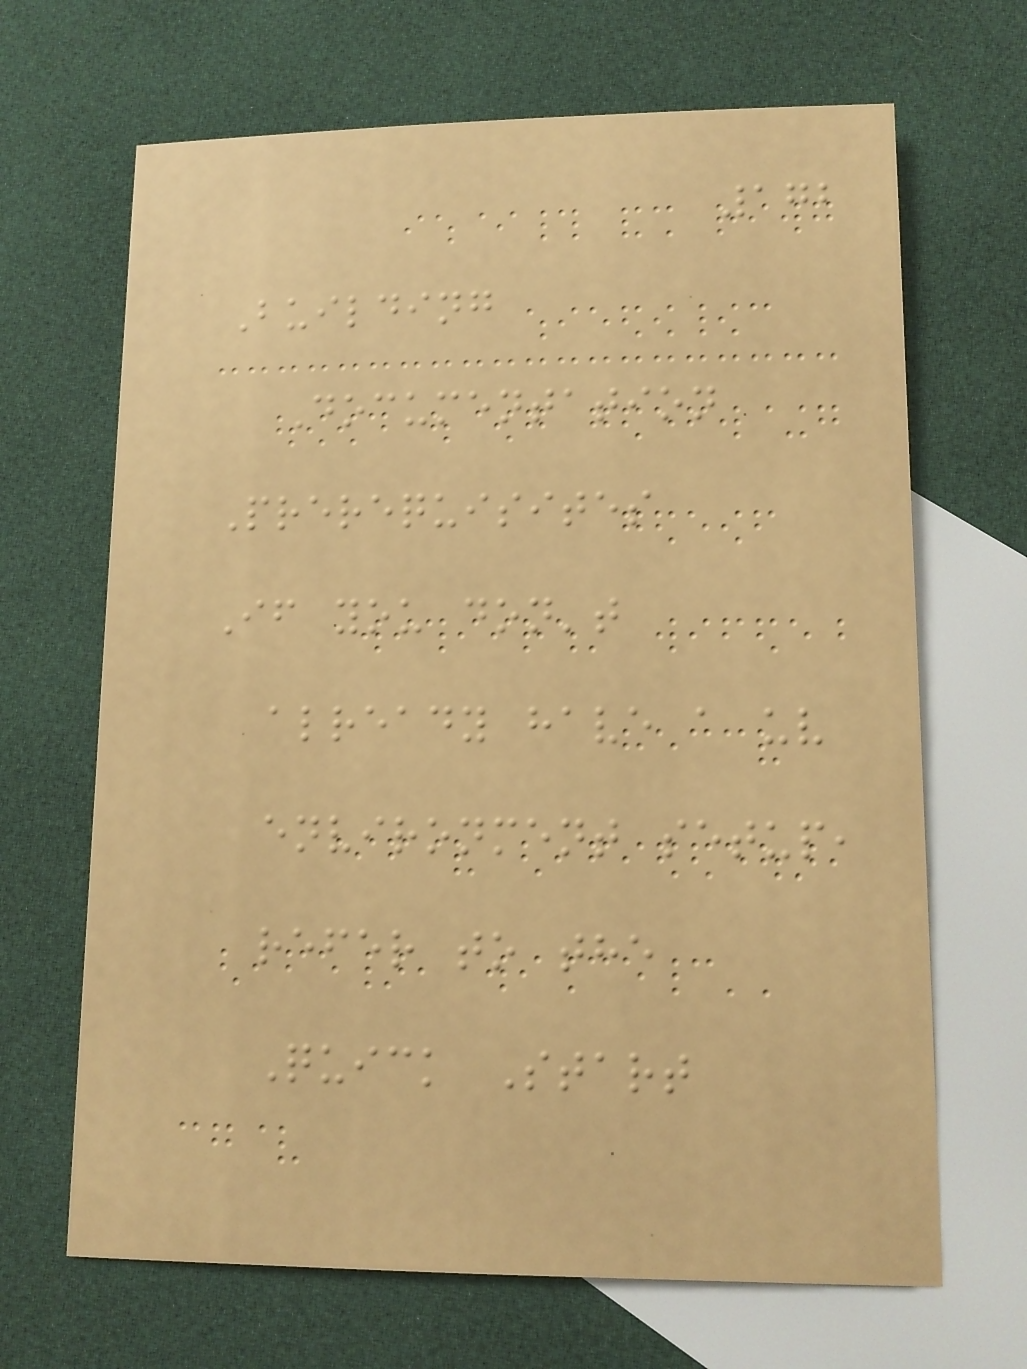172
Building
Documentation
Prerequisites
If you don't
already have a uv
environment setup,
refer to the
Quick Start
